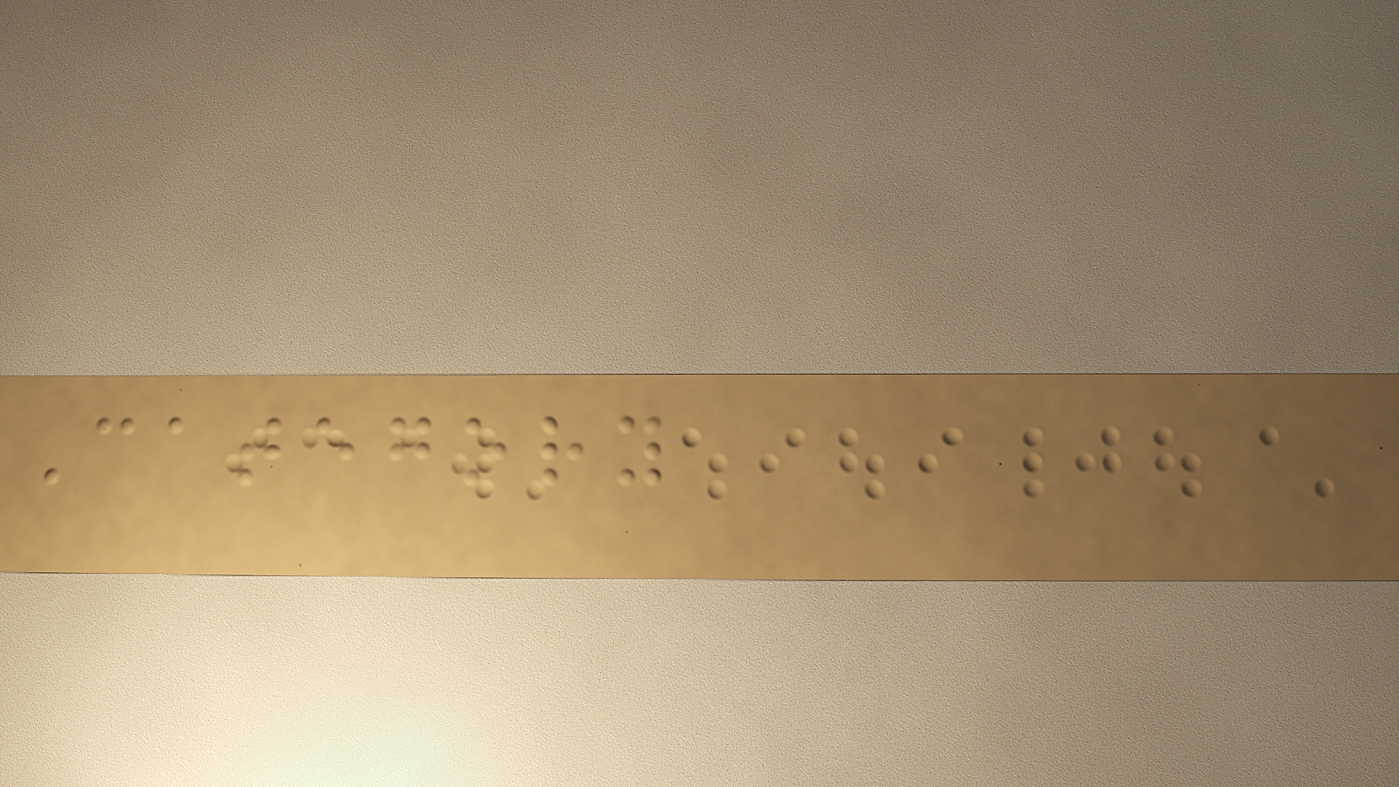Category
